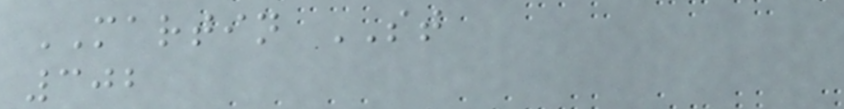MARTIN ST
302
